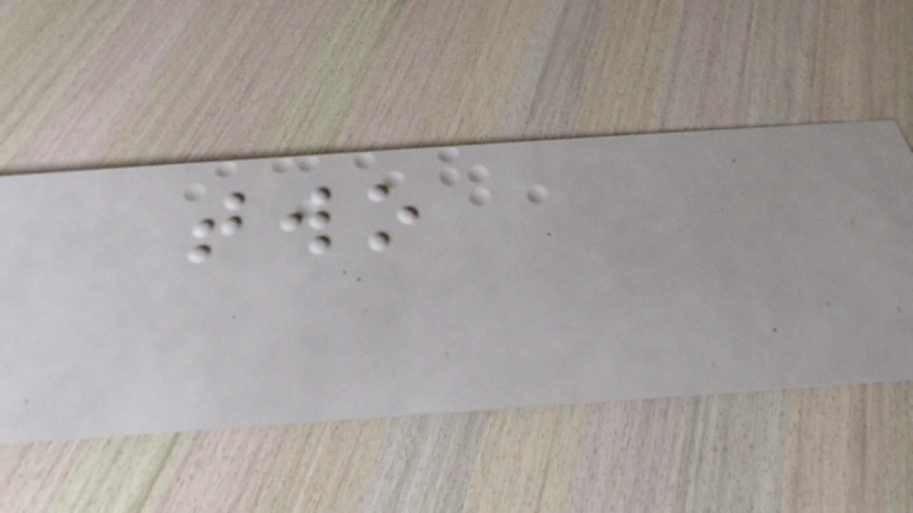two
